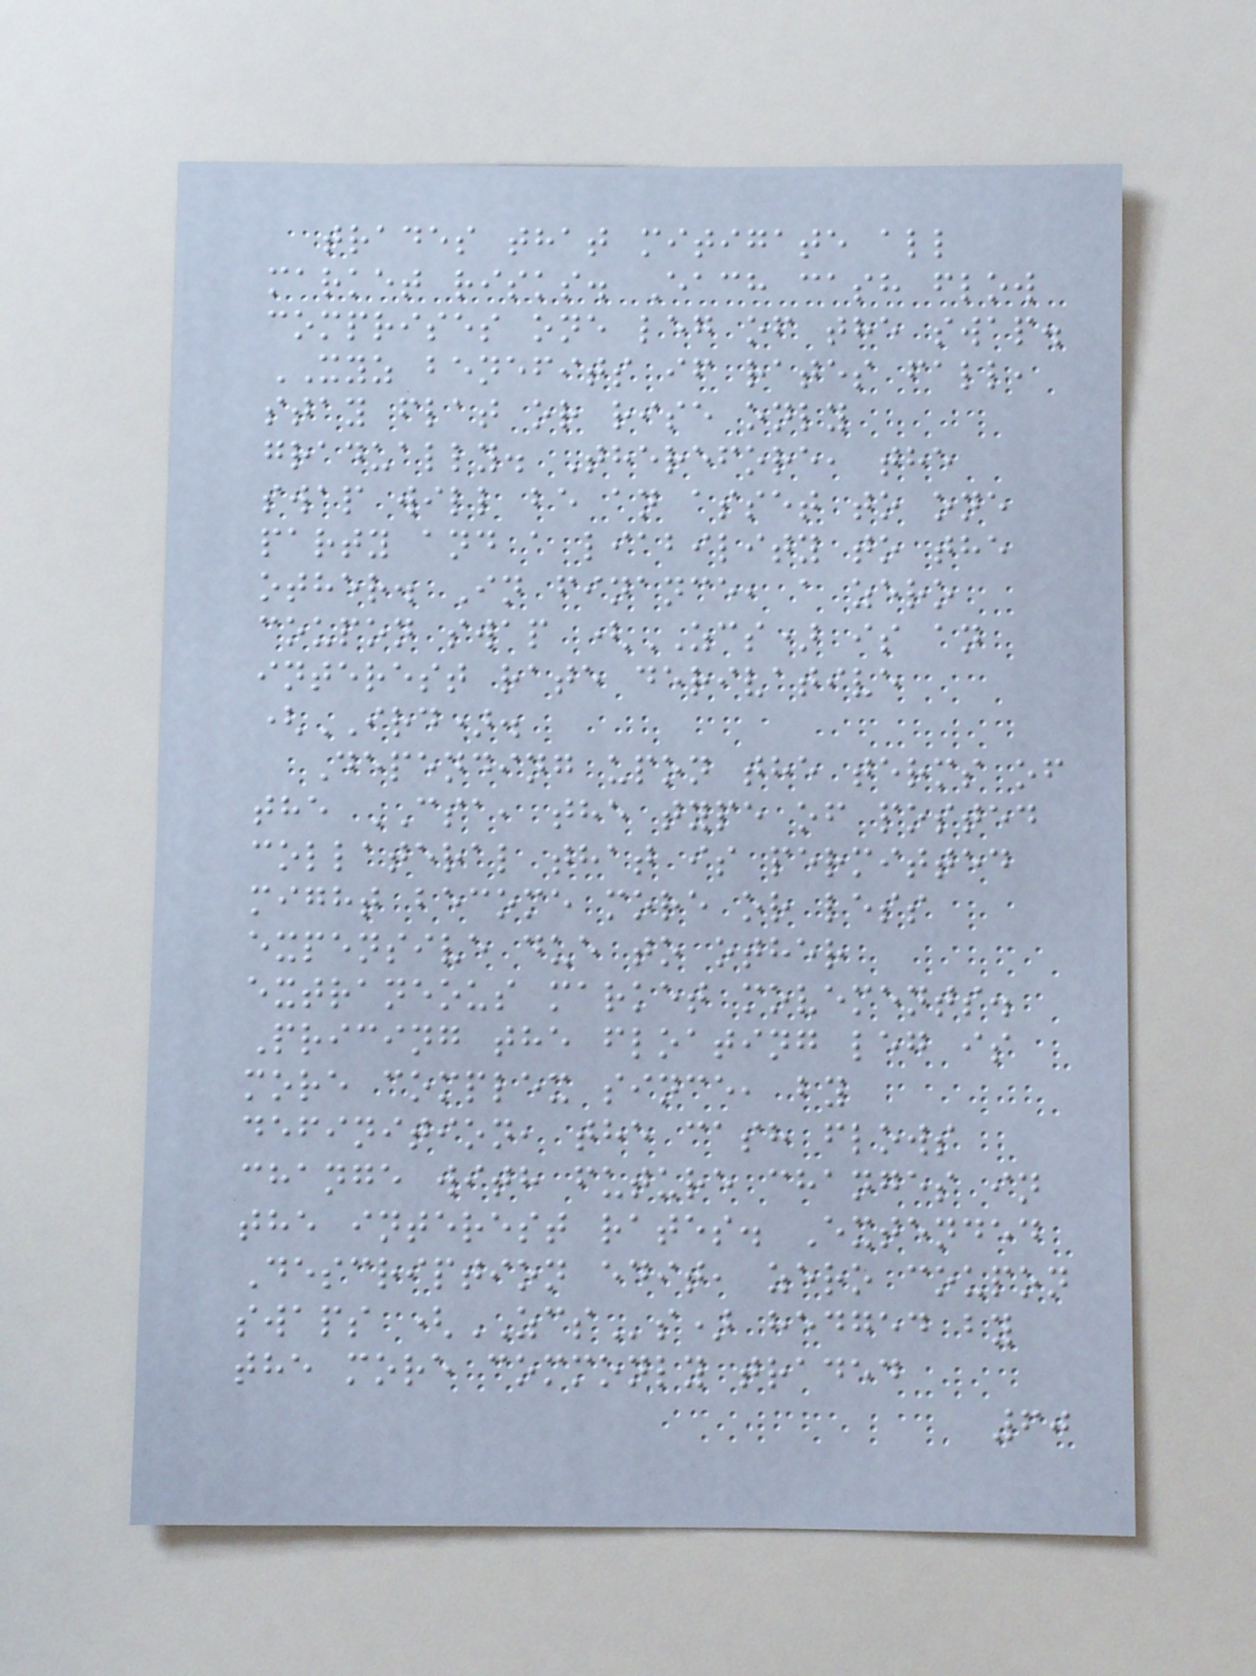trades that mitigate all
market risks. Each cash flow
comprises one leg of the swap.
XYZ benefits if rates fall,
stay flat or rise only
gradually. Therefore, the
swap will be an asset to one
party and a liability to the
other. In finance, a zero
coupon swap (ZCS) is an
interest rate derivative
(IRD).
Depending upon the terms of
the CSA, the type of posted
collateral that is permitted
might become more or less
expensive due to other
extraneous market movements.
Pricing the floating leg is
more complex since, by
definition, the cash flows
change with future changes in
the interest rates. Extended
Description edit, zero coupon
swaps (ZCSs) hedged by
the more commonly traded
60
